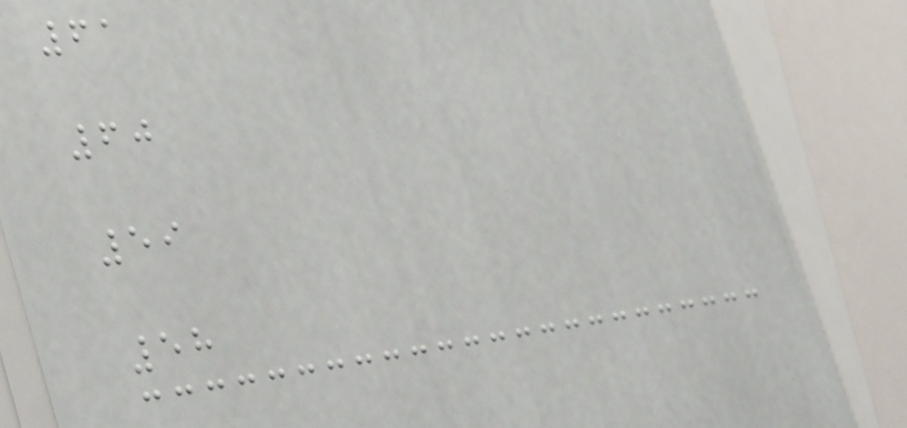61
60
59
58
